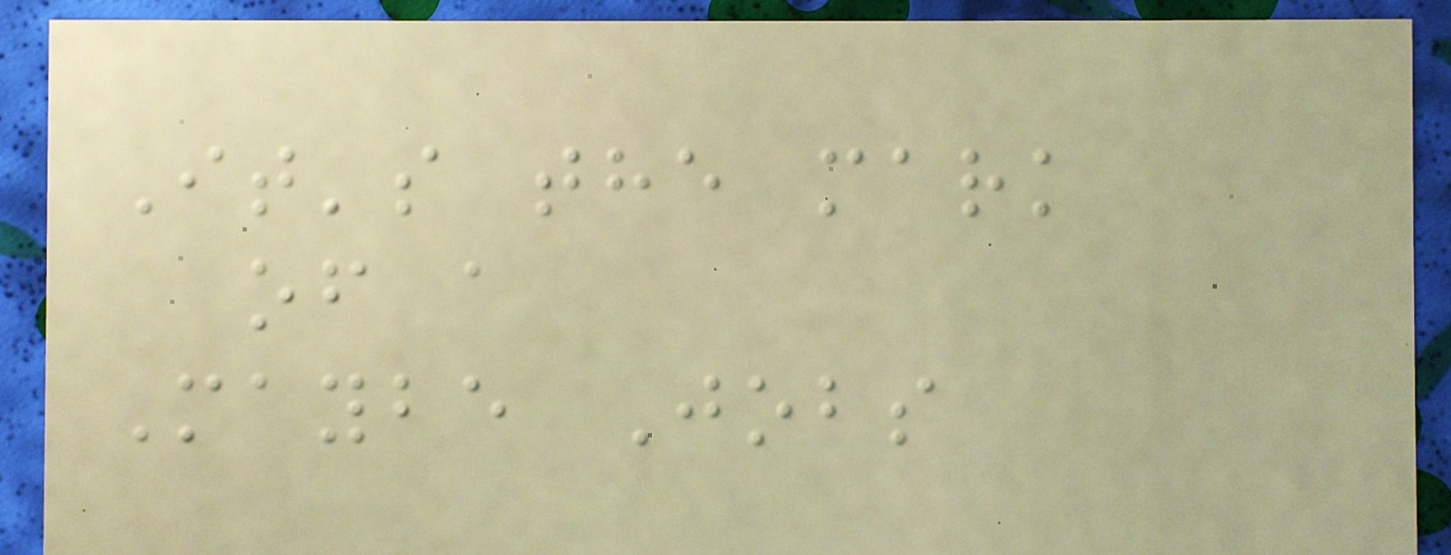It's the mark
of a
Maybe Jobs
